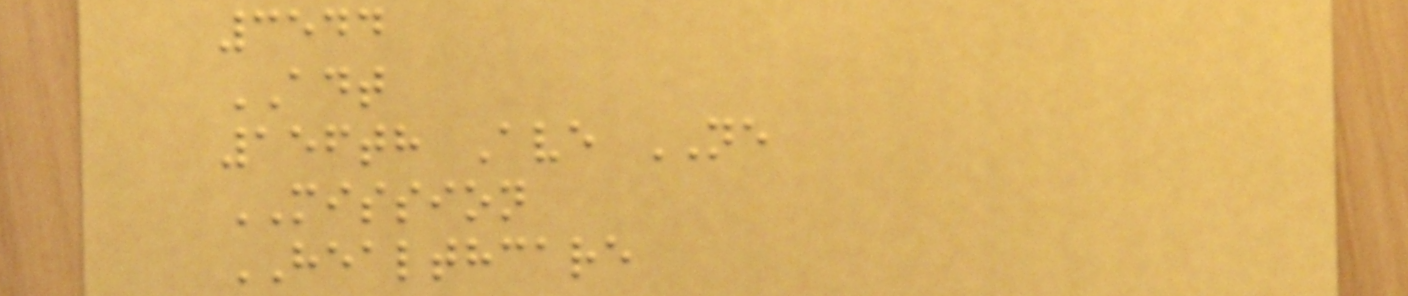3544
ADT
156th Ave NE
MISSION
HEALTHCARE
